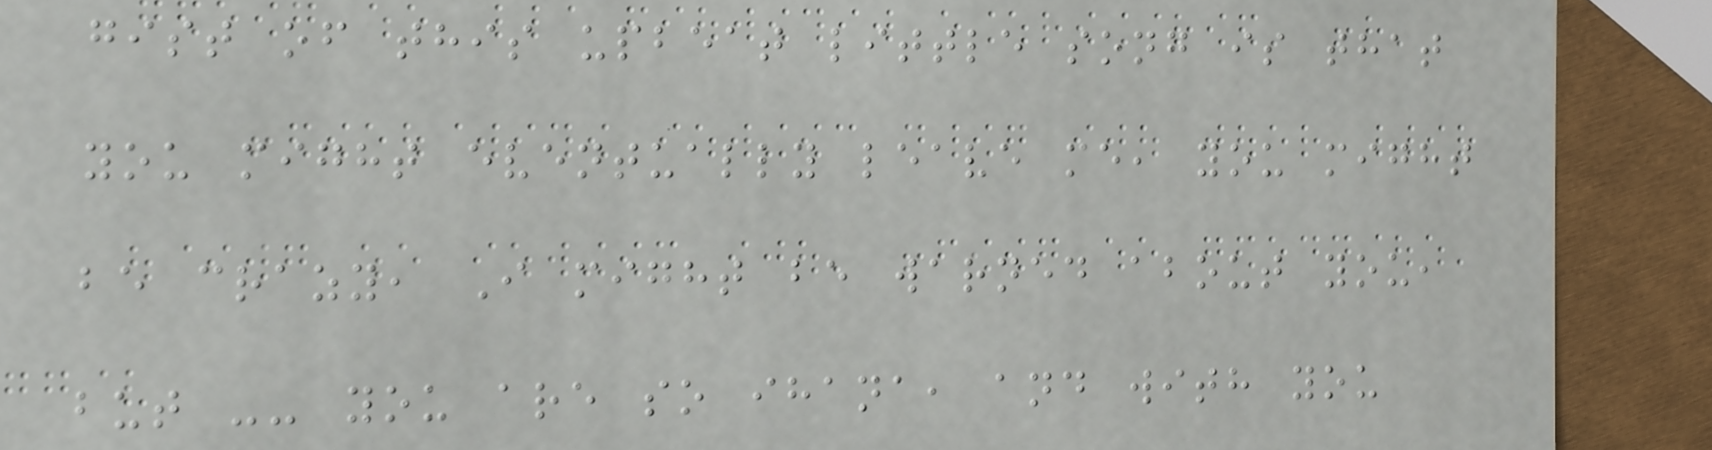gist of this upbeat little song is that
you might eventually leave me, you might
be crazy, I might be warned about you,
but -- you are so ihana, and with you
